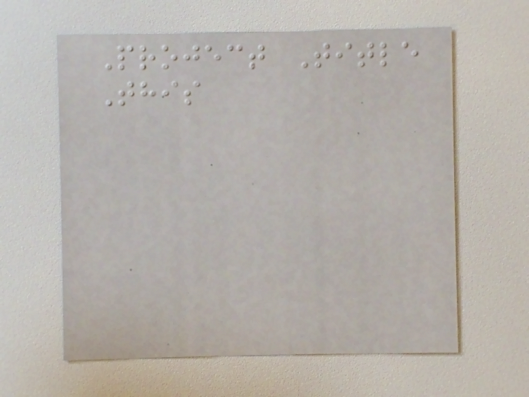Project Title
This
